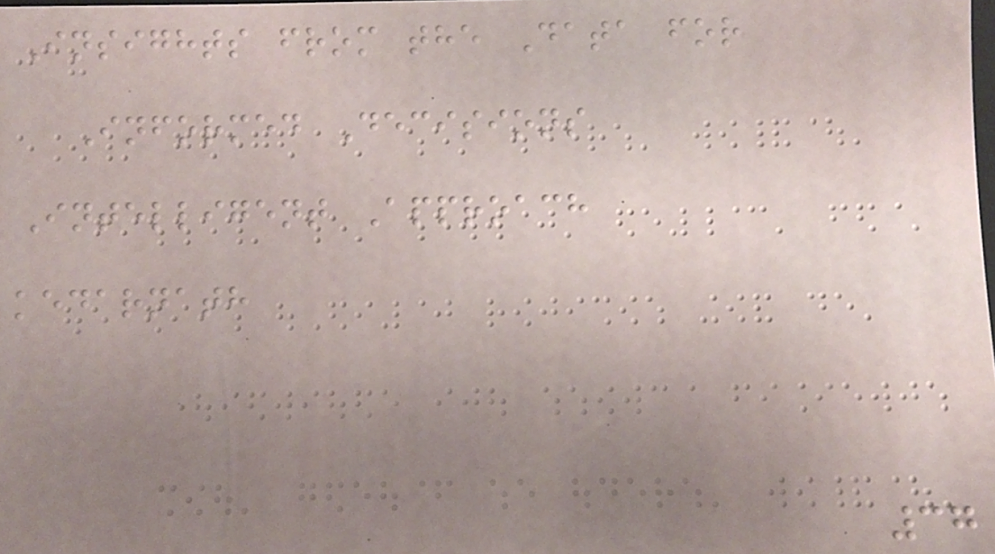Insights from the Data for
Informed Decisions
Intelligent Approach
kedarnath
37
